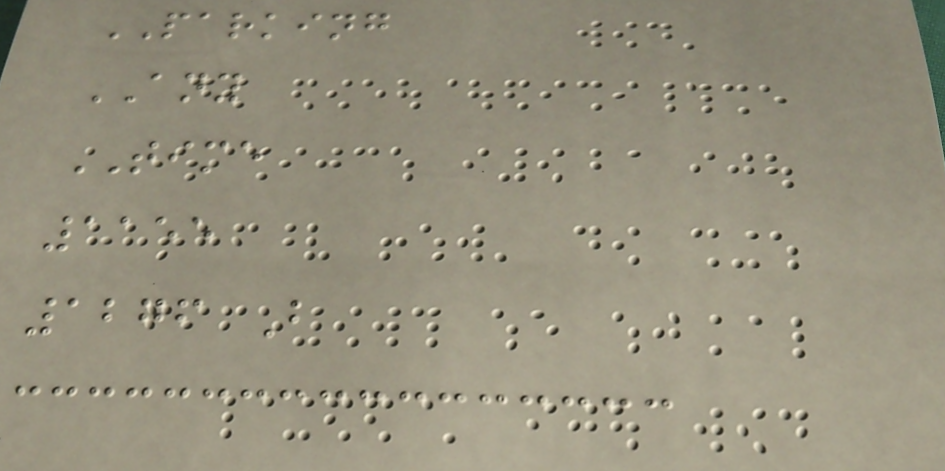PARKING
ANY
TIME
1155
1276 B
